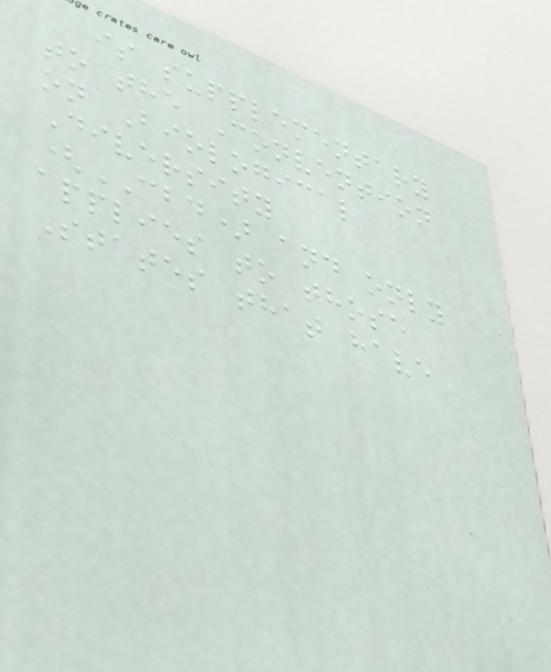is supplementary
to the Convention
on Biological
Diversity
(CBD) and only
applies to those
States that have
